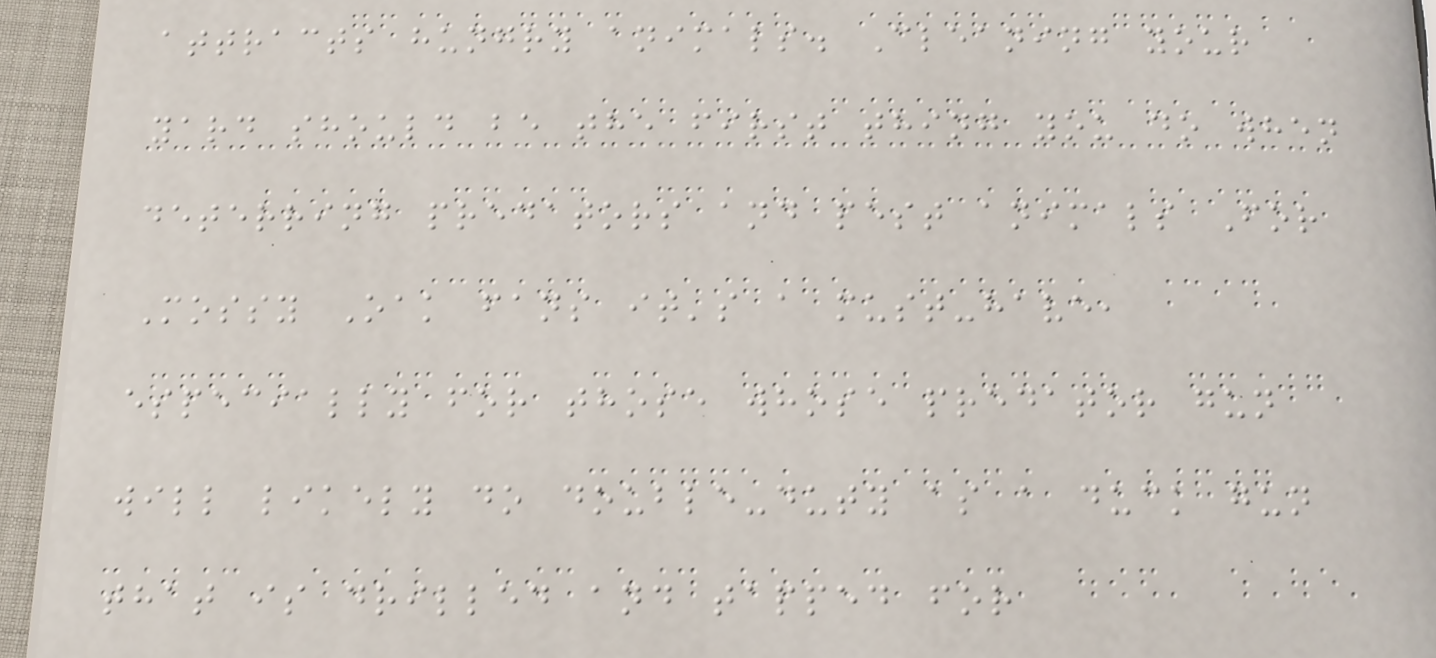attracts hungry animals. Cleaning your
yard should be the first thing you do when
deterring predators and pest animals For
Mossy Oak fans it's a must-have,
especially for those whose predator gun
will likely do double-duty as a duck gun
that is drilled and tapped for
